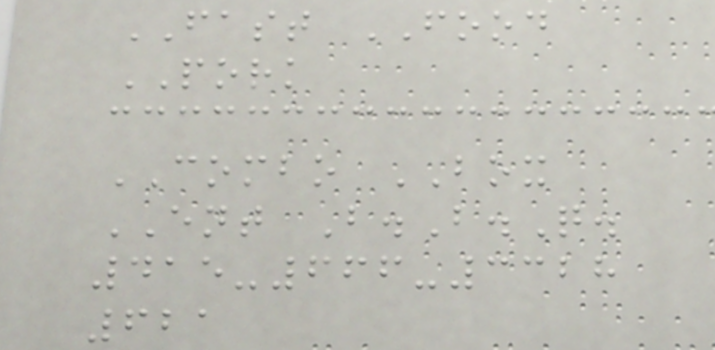FAST FOOD
PORK
COMBO BOX
ENT B.B.Q.
415-666-3328
621
